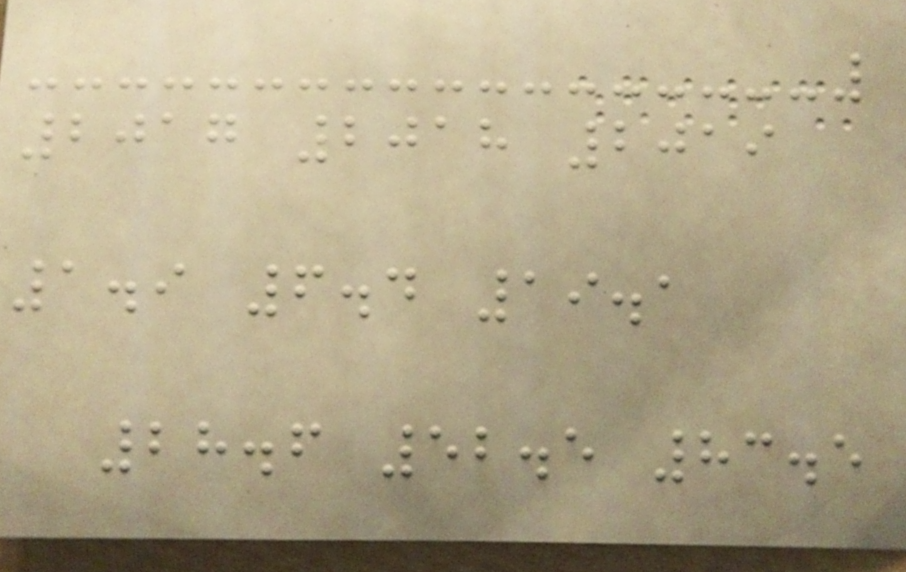2017 2018 2019
1.9 6.4 19.1
28.6 52.5 83.5
